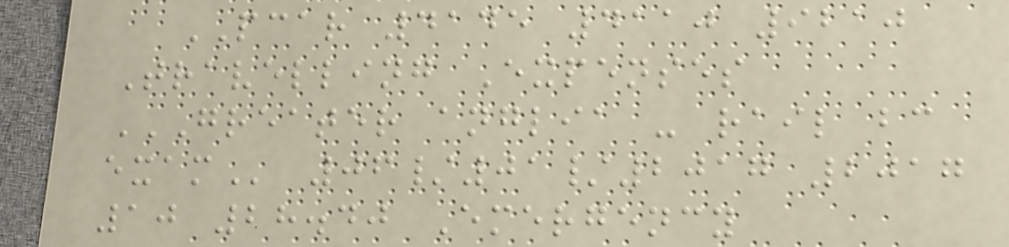PCAR 4145 4110 9210
Travelling Expenses
GREATER ANGLIA - RAIL BC
EXAM 06/01/2017 2017
10 28.40 Emergency
